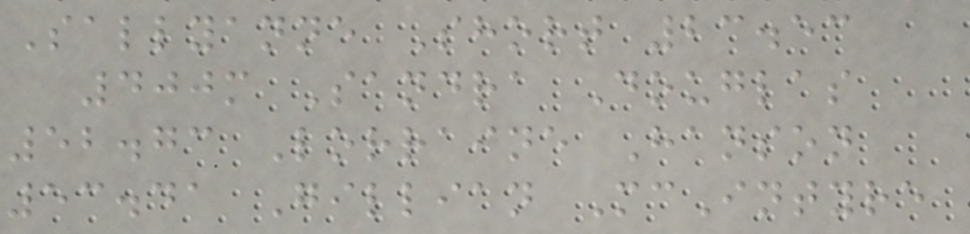Sallyanne Short 23.53
400m Sandra Douglas
52.73 Lorraine Hanson
53.41 Gillian McIntyre
